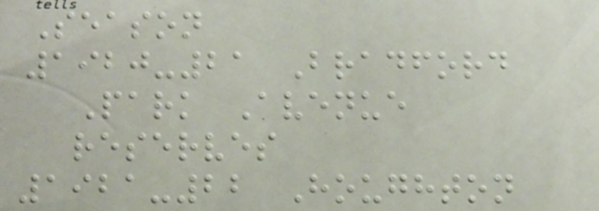Season
1920-21 Bradford
Park Avenue
reserves
1921-22 Houghton
